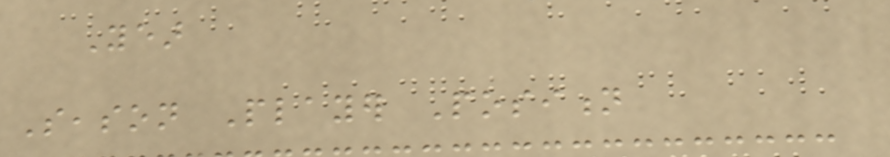Year
Season Player Position
